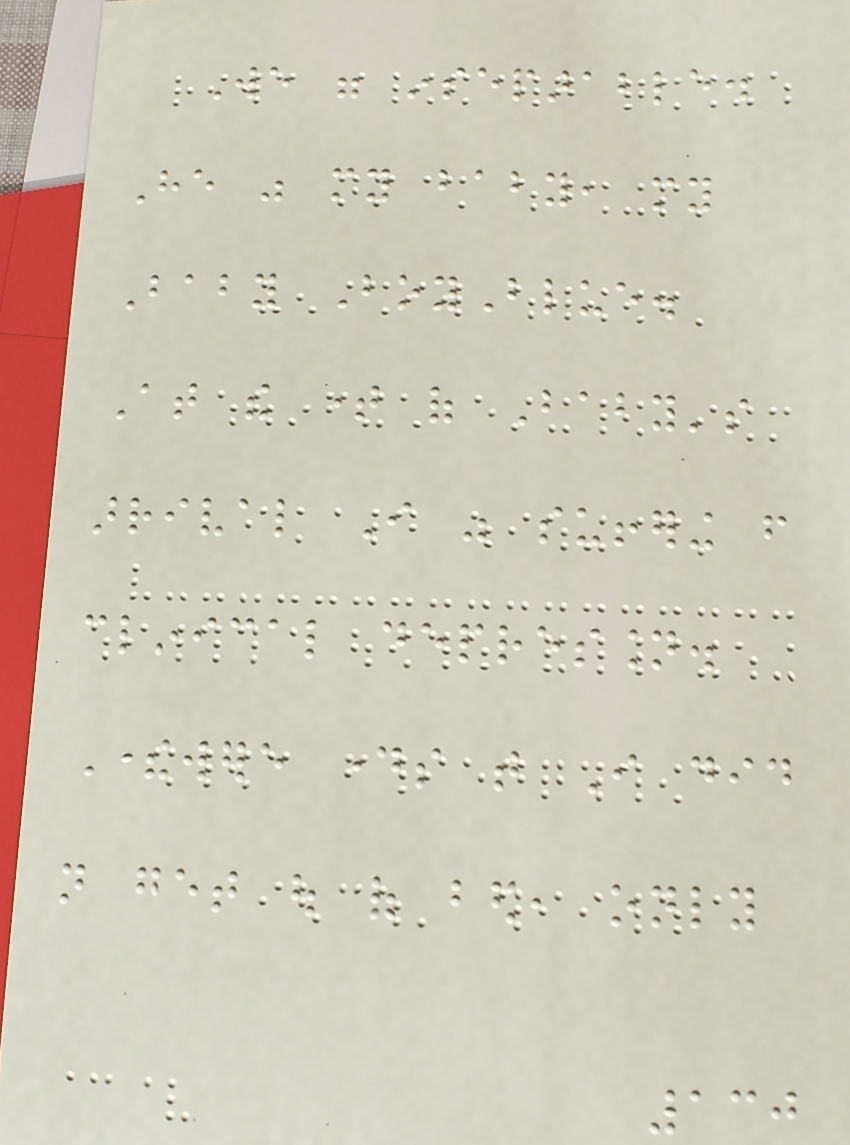We were inseparable.
He was my baby, my
Baby BoyBlue.
At the time of Baby's
arrival I was suffering from
clinical depression.
Therewere days that I did
not get out of bed, only
130
